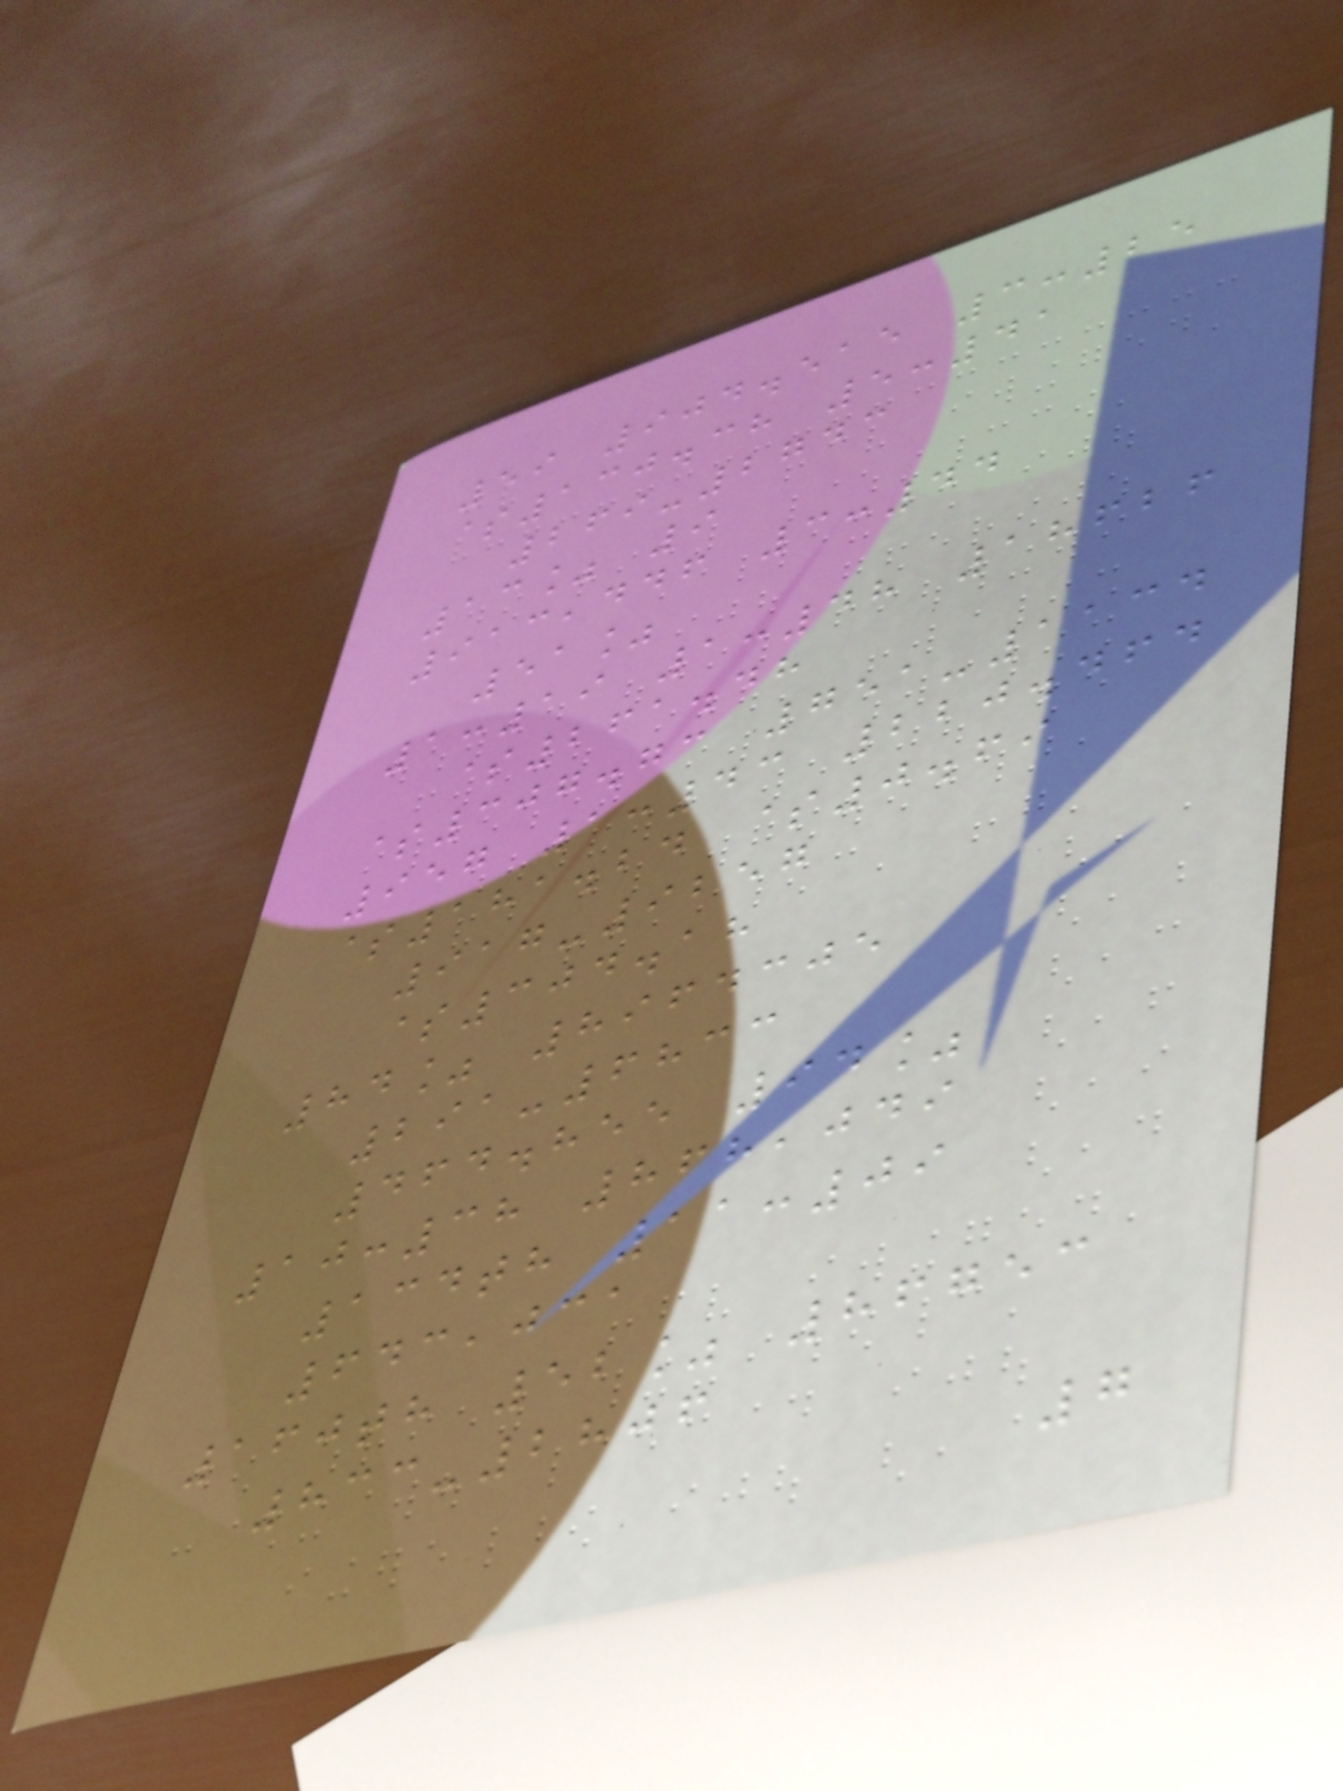59 904.515 3:25
$130.38 5:41
269-2743
13% 9
913,446 3:44
51%
1:19 1:48 18626
$261.48
$307.73 751-1134
957 1:43 220.464
$181.24 $0.69
917-9257
$304.18
84% 8964305
291-6833
464.855 94%
10:38 868,049
134th 11:09
643,031
160th 52% 86753
833-2806
7
